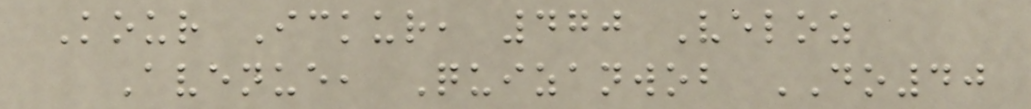Kour Ickur, 470 Veloz
Avenue, Quizanwob DO40
